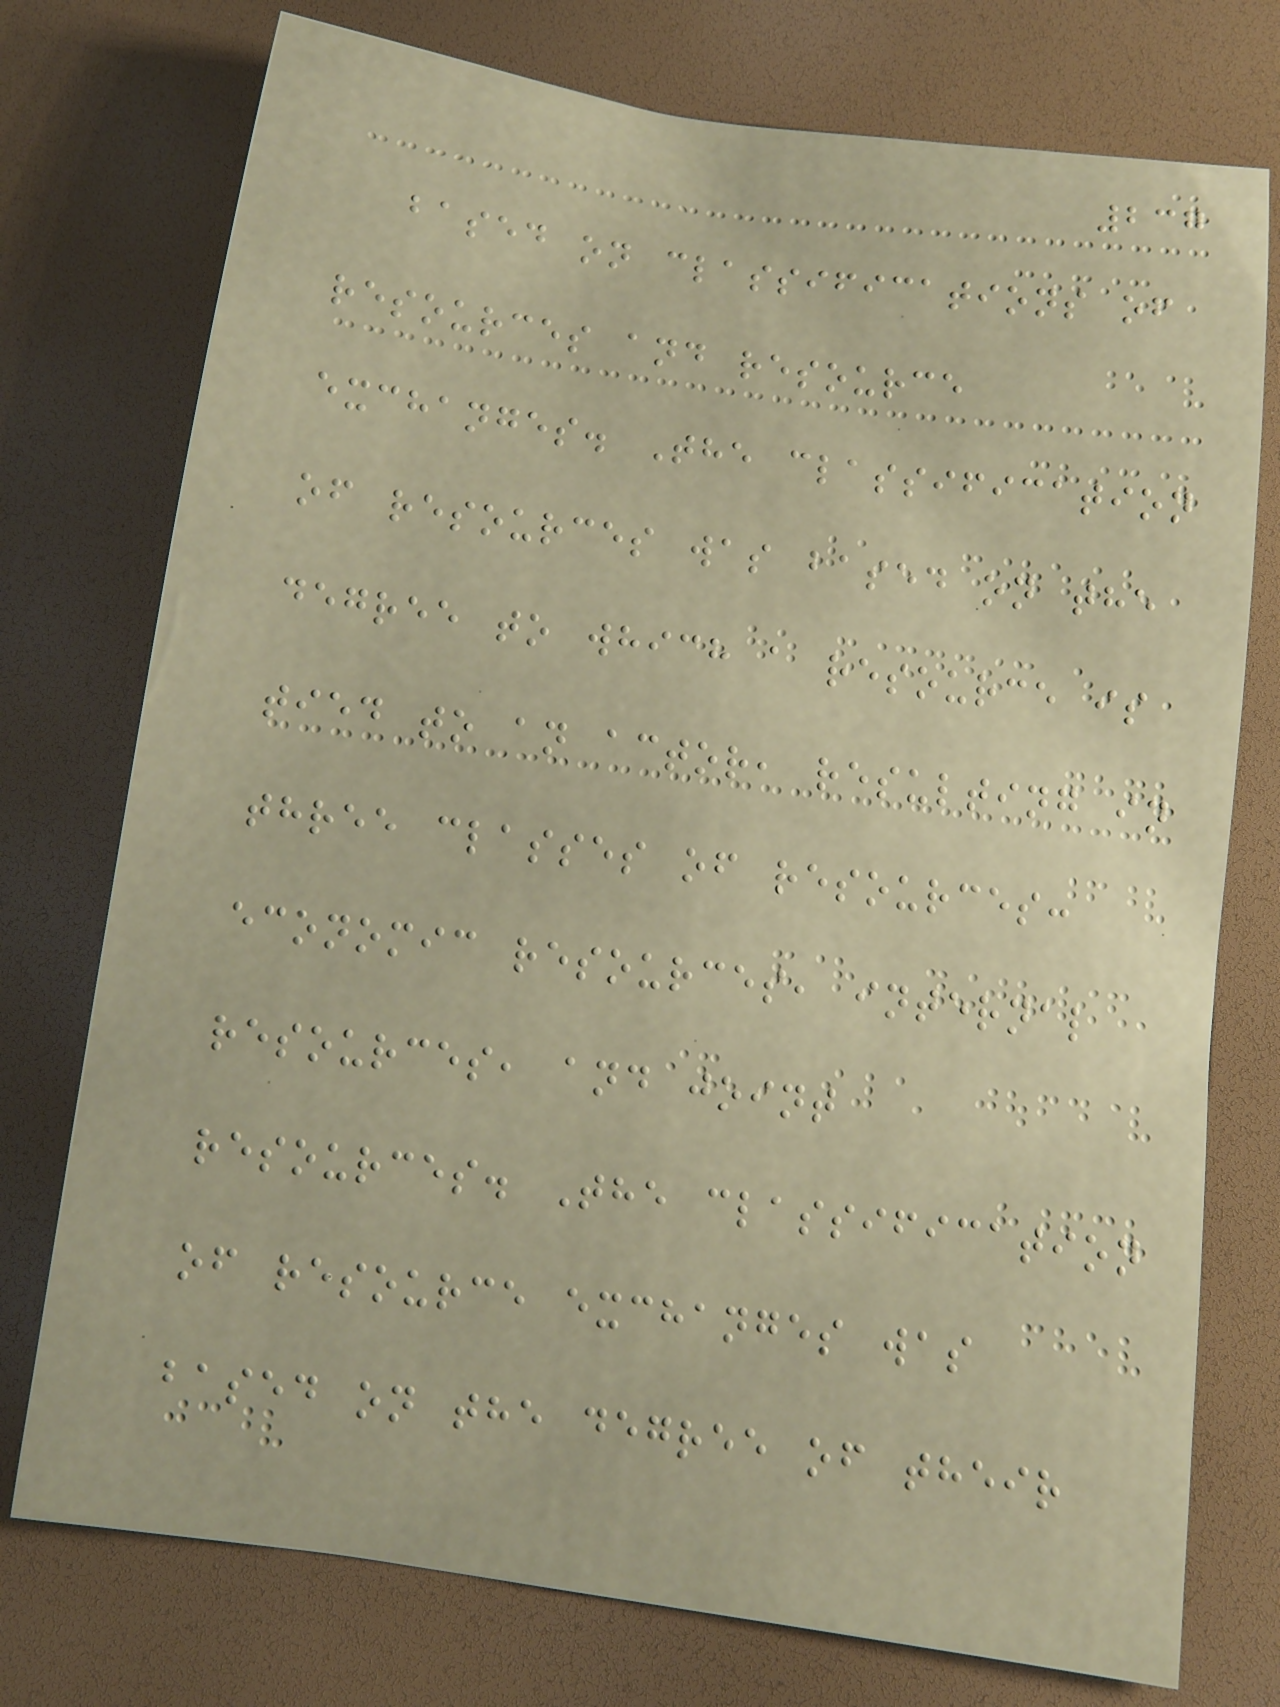237
based on classifications of
resources and resource
exchanges. The classification
of resources was based on the
degree to which a resource is
tied to an actor, resulting in
three classes of resources:
economic resources, internal
resources, and joint
resources. The classification
of resource exchanges was
based on the degree of their
